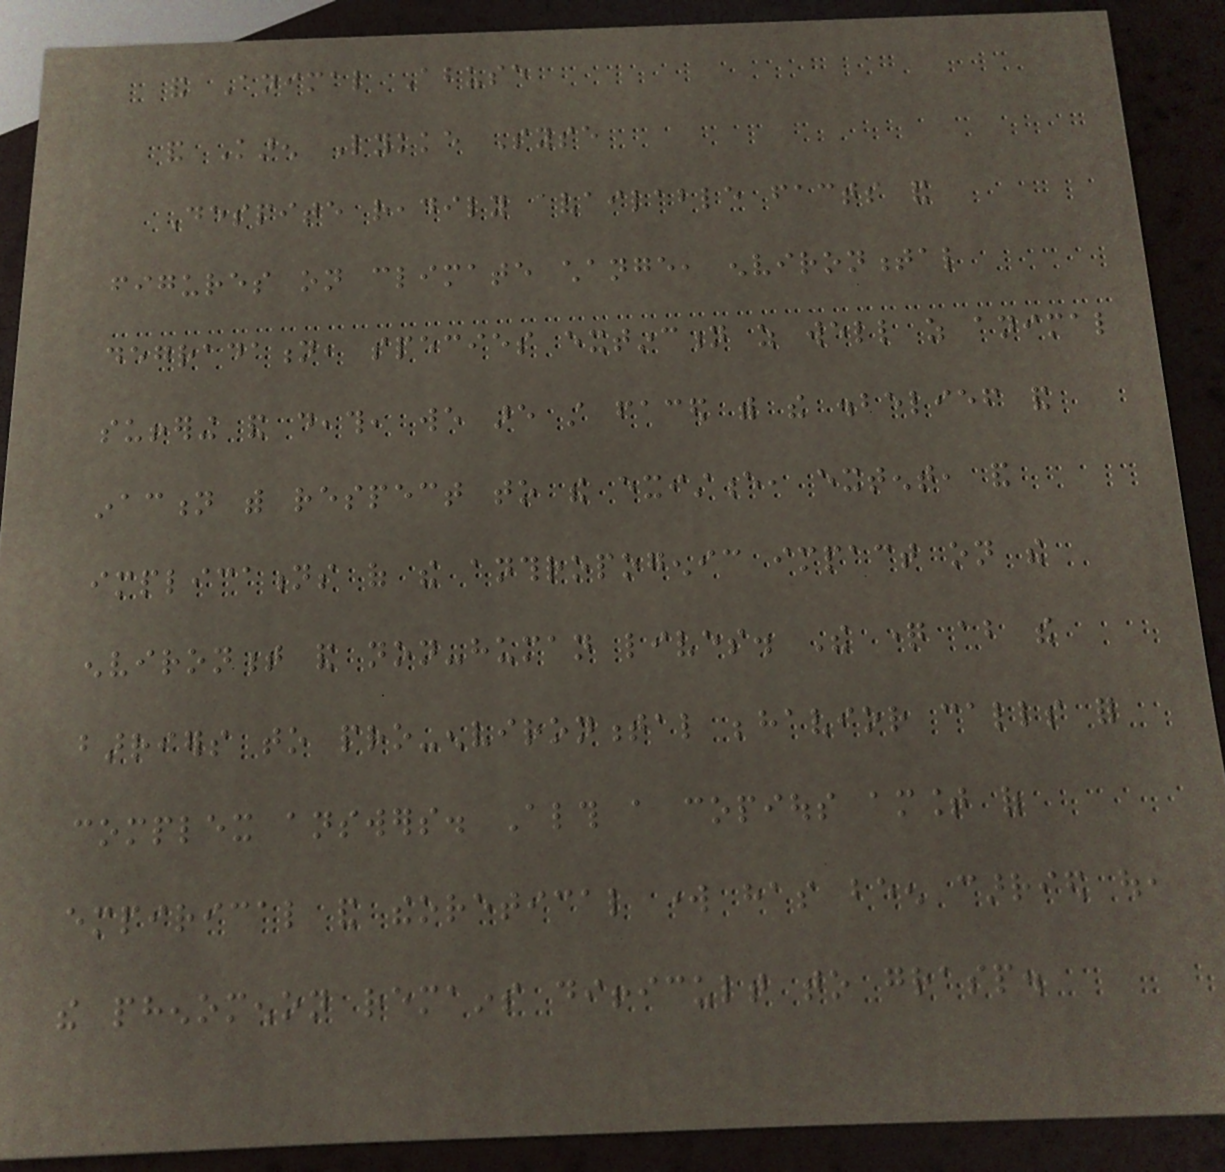and Animal Abuse
and Karen Lykke Syse
Despite readily available facts and
figures on climate change, environmental
degradation, species extinction as well as animal
suffering and death, we are still faced with the disbelief and
inaction with respect to the existence, extent, and
implications of the anthropogenic impact on the
environment and non-human lives. The question about the
barriers to pro-environmental behavior calls for
complex answers. Although a copious amount of
empirical and theoretical work has been carried out,
the phenomenon remains difficult to grasp.
